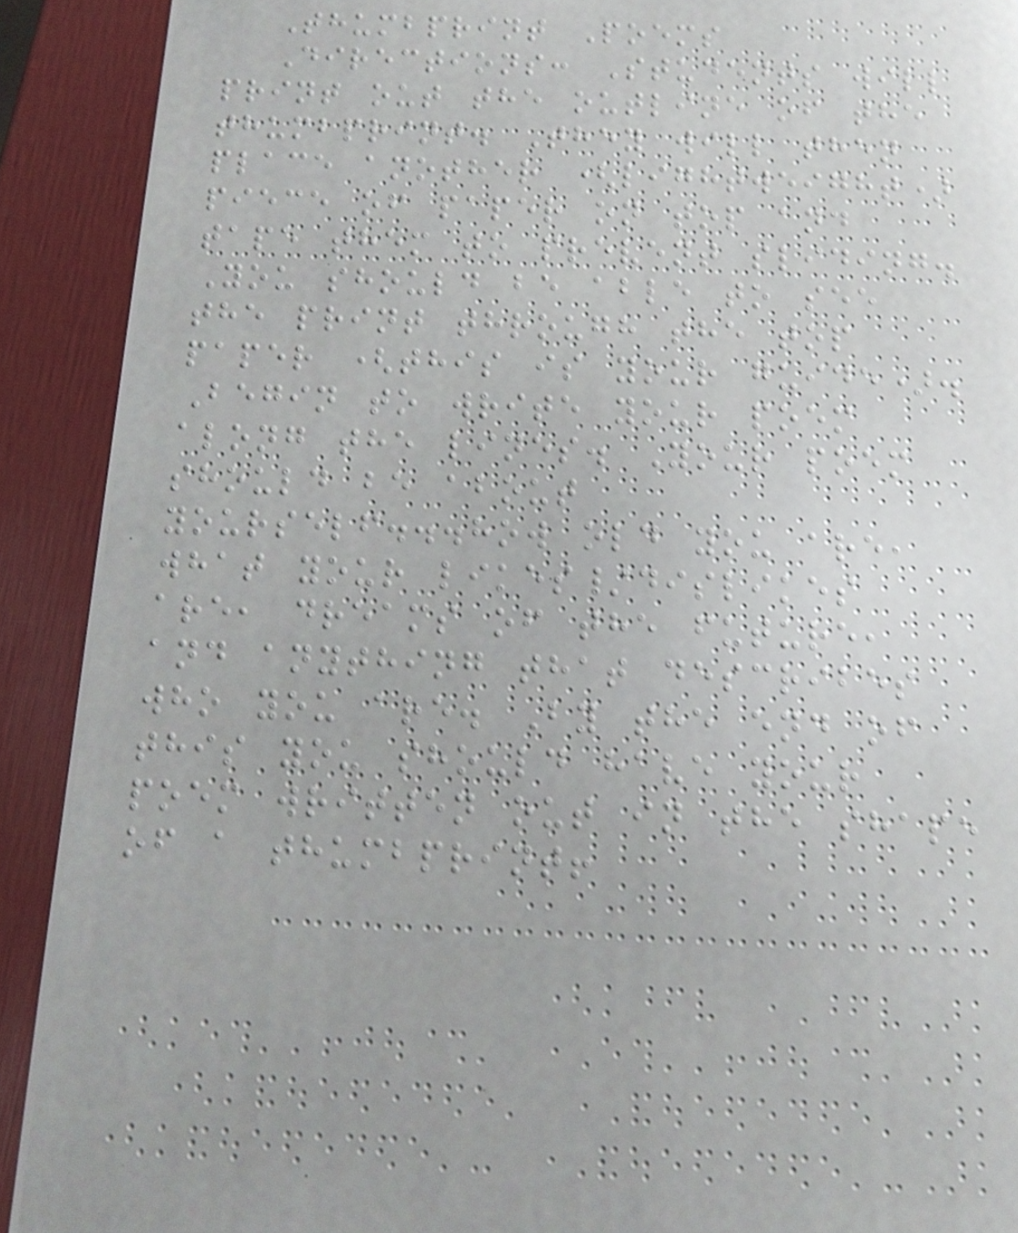Thumbprint Poems
Directions: Students will
print out the outline of the
thumbprint. They will then
place another (lightweight)
piece of paper on top and
tape them to prevent sliding.
You should be able to see
the print through the top
paper (this is your guide).
Begin to write your poem
along the lines. Your poem
should be about
yourself...how old you are,
what your likes/dislikes
are, dreams of the future,
and anything that describes
who you are. By the end of
this you should have your
poem written out in the shape
of a thumbprint!
